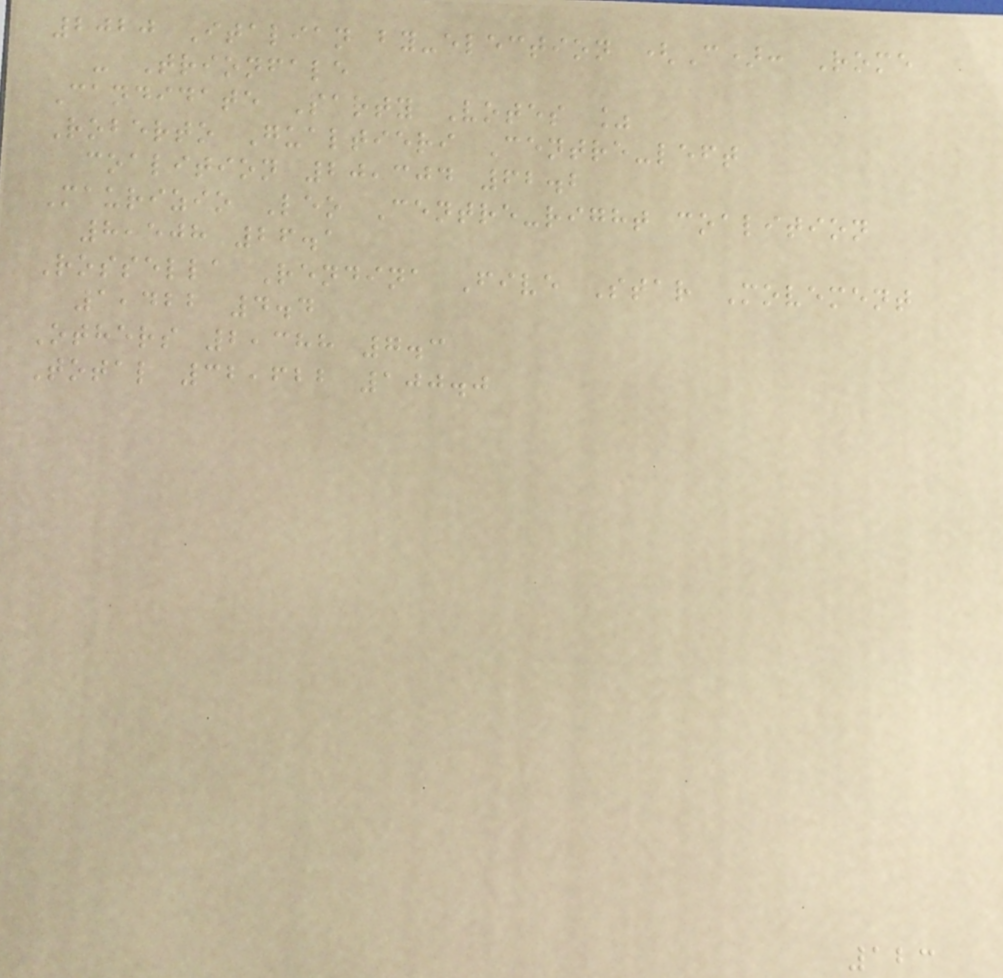2020 Italian by-election (C): Rome
- Trionfale
Candidate Party Votes %
Roberto Gualtieri Centre-left
coalition 20,304 62.2
Maurizio Leo Centre-right coalition
8,508 26.1
Rossella Rendina Five Star Movement
1,422 4.4
Others 2,388 7.3
Total 32,622 100.0
123
